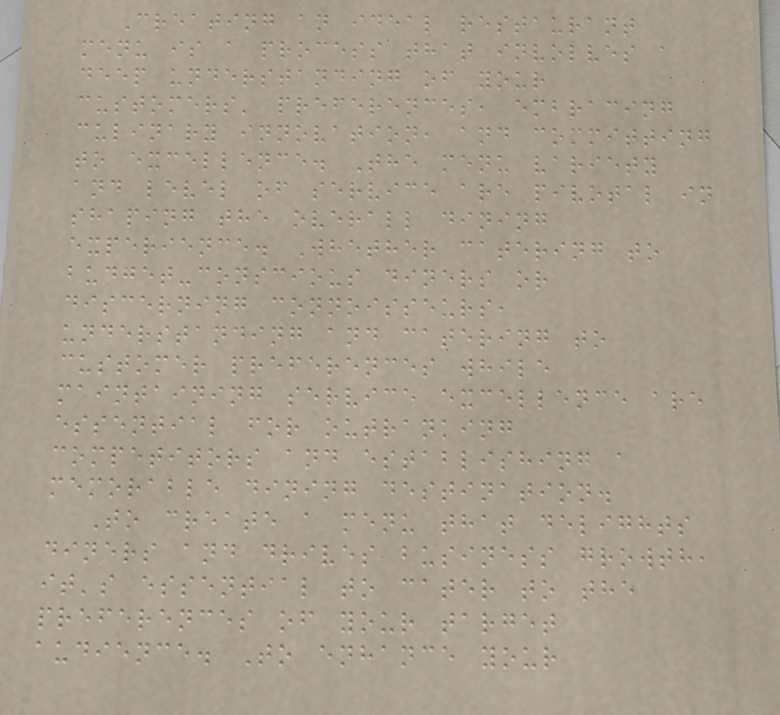Creating an ideal restaurant
menu is a process that involves a
deep understanding of your
customers' preferences, embracing
culinary innovation, and committing
to excellence. The menu variety
and level of service are pivotal in
shaping the overall dining
experience. Whether catering to
budget-conscious diners or
discerning connoisseurs,
understanding and catering to
customer preferences while
maintaining service excellence are
essential for outranking
competitors and establishing a
memorable dining destination.
To create a menu that delights
diners and drives business growth,
it's essential to cater to the
preferences of your target
audience. To enhance your
